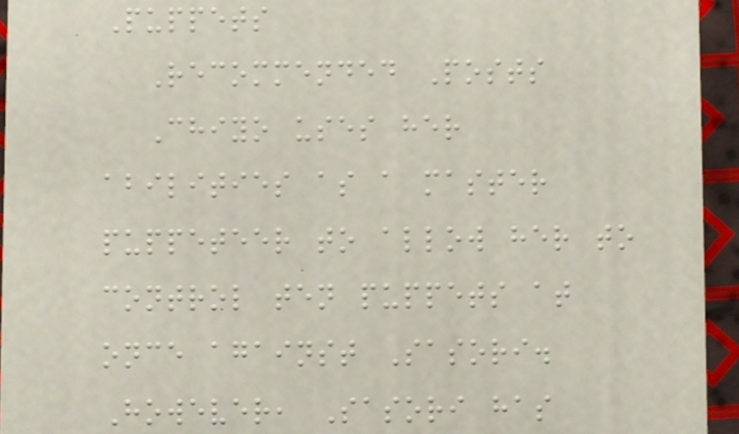Puppets
Recommended Posts
Chiyo uses her
abilities as a master
puppeteer to allow her to
control ten puppets at
once against Sasori.
However, Sasori has
